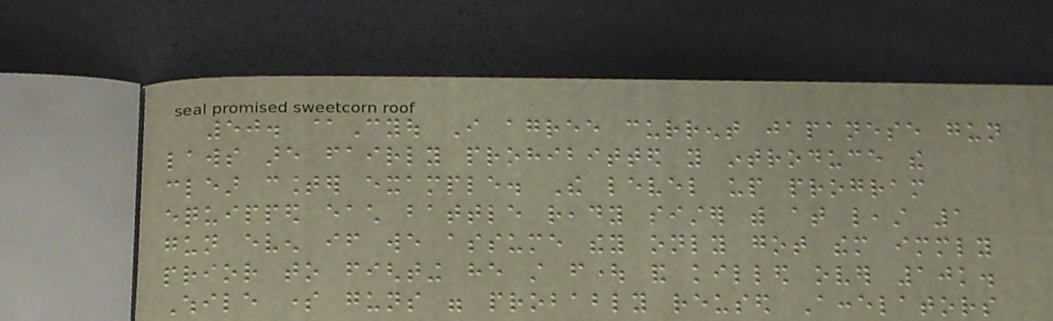50. @Cyou I agree current japanese gun
laws are fairly prohibitted you introduce the
clear counter example. The level up program
equipped each battle ready sister with at least 1
gun even if we assume they only got them immediately
prior to fighting he still fought and killed over 10k.
While some guns were probably reused Accelators
